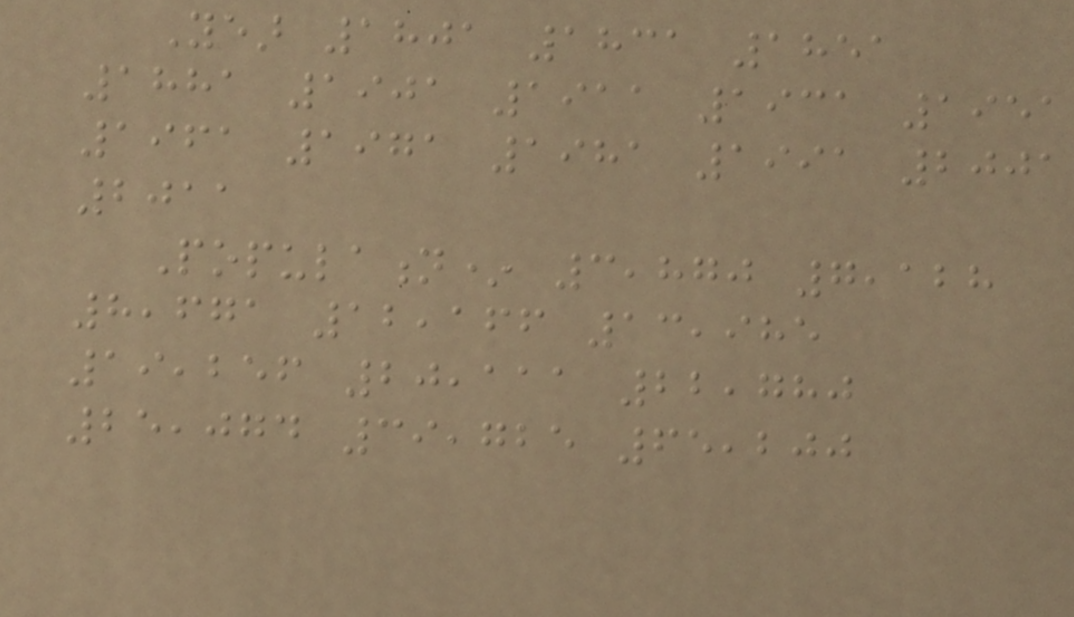Year 1801 1831 1851
1881 1901 1911 1931 1951
1961 1971 1981 1991 2001
2011
Population* 3,870 7,128
8,671 12,166 13,985
19,256 20,111 22,780
25,074 39,725 65,200
